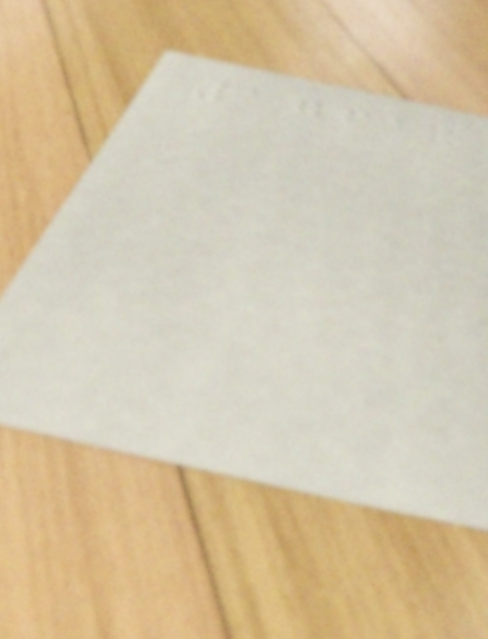1761
